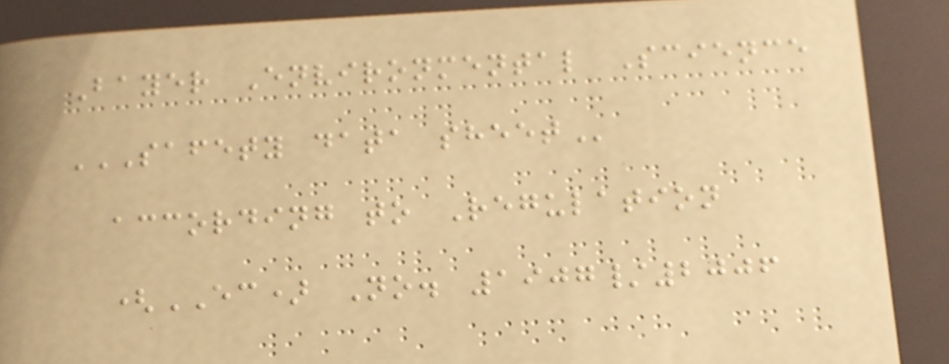Bayer Environmental Science
SAFETY DATA SHEET
according to Regulation
(EC) No. 1907/2006
